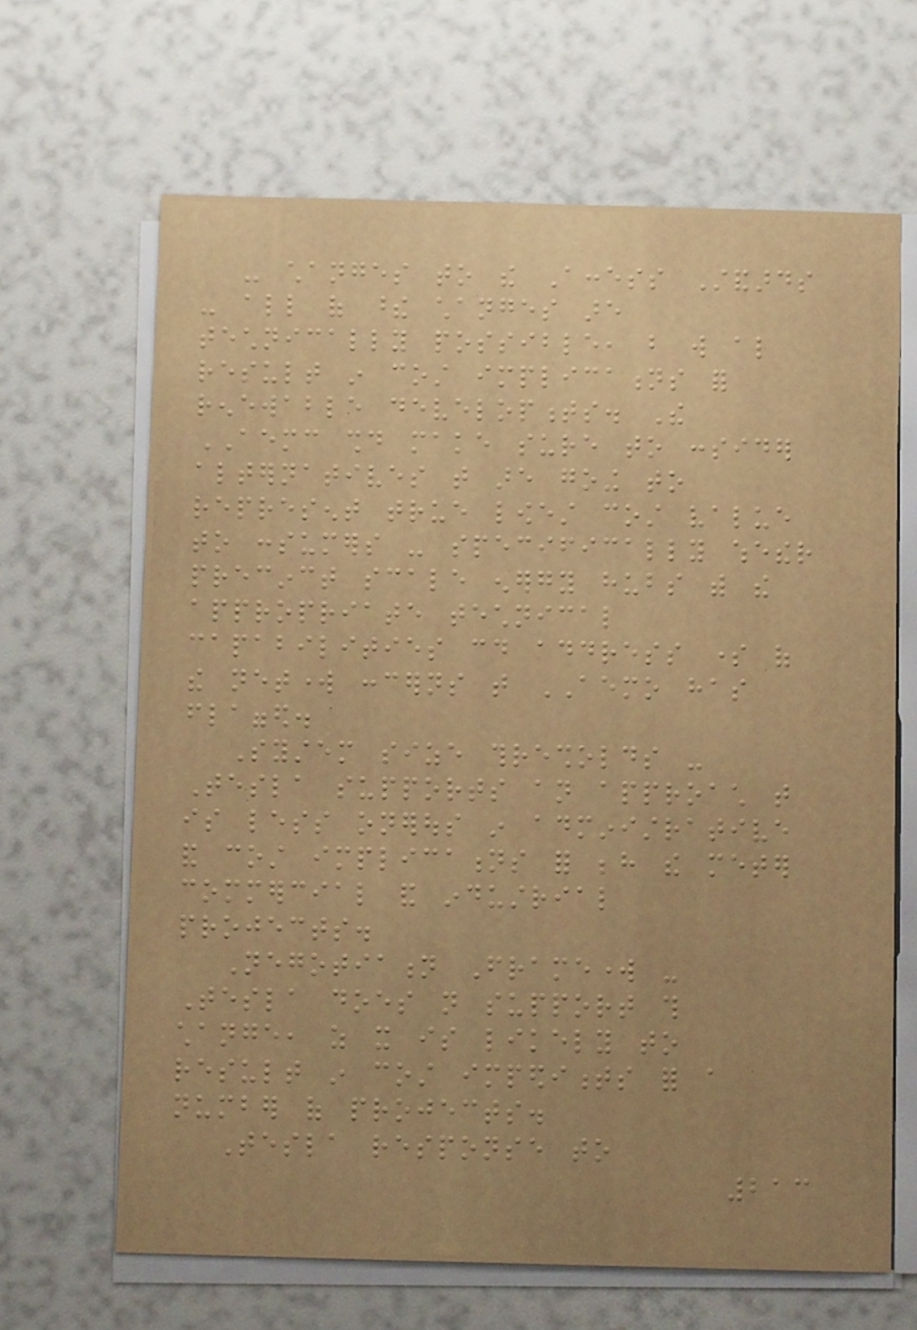- changes to the Access Standards
- all of these changes are
technically possible, but will also
result in cost implications for
renewable developments. The
AEMC should make sure to consider
alternatives that are going to
represent true lowest cost value
to consumers - specifically whether
precinct scale energy hubs with the
appropriate technical
capabilities could address some of
the network concerns that AEMO has
flagged.
System size thresholds -
Tesla supports an approach that
is less onerous in administrative
and cost implications for behind the meter
commercial and industrial
projects.
Negotiation Framework -
Tesla does not support this
change, as it is likely to
result in cost impediments for a
number of projects.
Tesla response to
213
